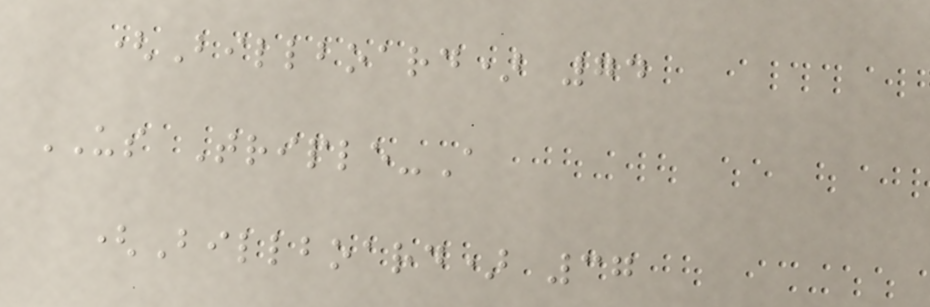(Billboard) 74
US Triple-A
(Billboard) 37
